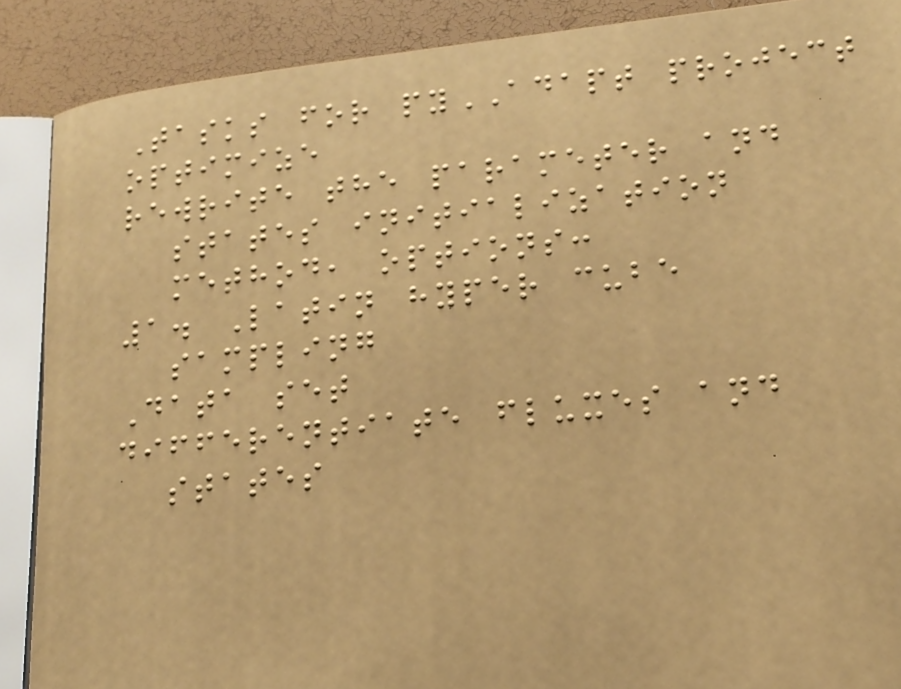Tasks for pyADAPT project
optimize
rewrite the parameter and
states initialization
method, options:
1. Latin hyper cube
sampling
Data set
differentiate fluxes and
states
